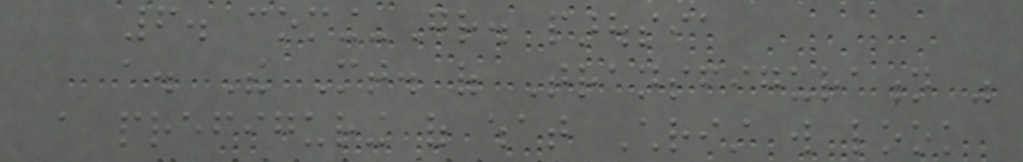6. coming-Gr. parousia
a. The Mt. of Transfiguration was
a prefiguring of what Christ will look
